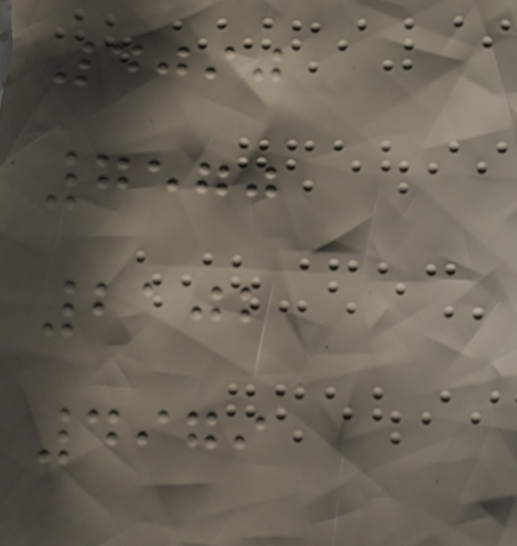4090
7570
2102
4979
